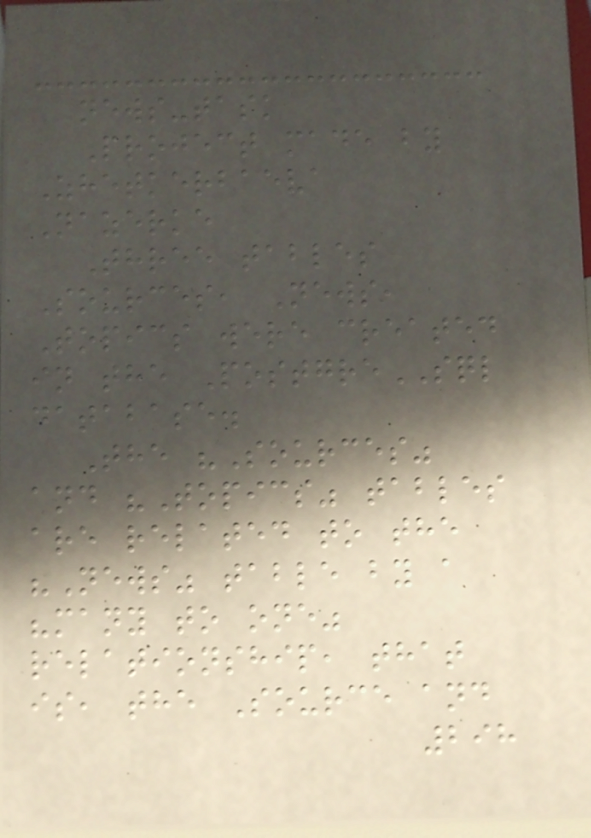news-task
Project made by
Zhetkerbaeva
Nazerke
Three tables
Sources, News,
Topics were created
in the PostgreSQL
database.
The "Sources"
and "Topics" tables
are related to the
"News" table by a
"many to one"
relationship, that
is, the Source and
298
